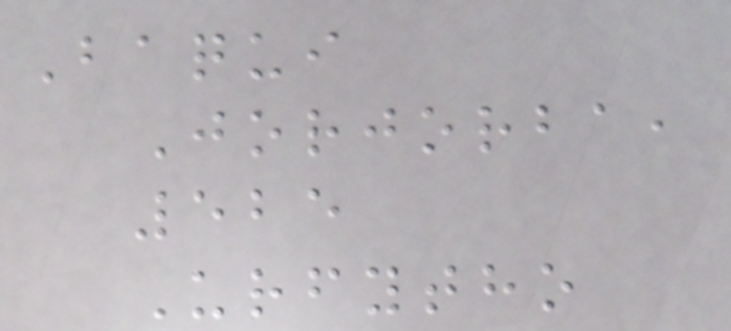Baqui
Jorjorba,
525
Urfytho
